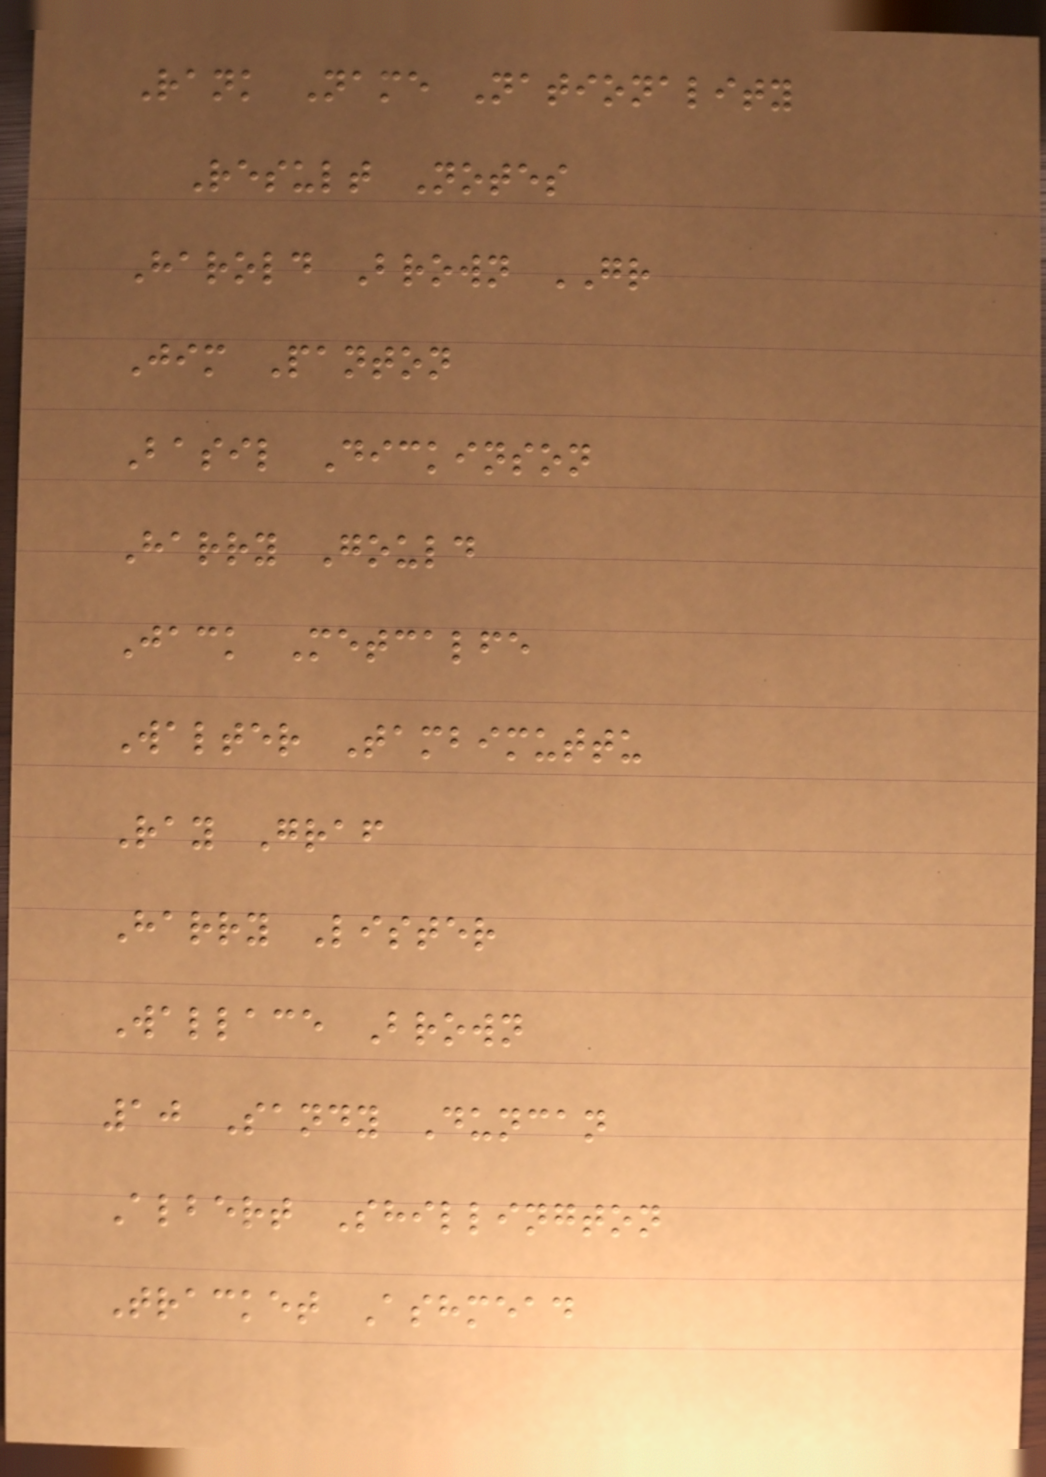Rank Name Nationality
Result Notes
Harold Brown GR
Jim Panton
Basil Dickinson
Harry Gould
Jack Metcalfe
Walter Tambimuttu
Ray Graf
Harry Lister
Wallace Brown
10 Sandy Duncan
Albert Shillington
Tracket Ashmead
